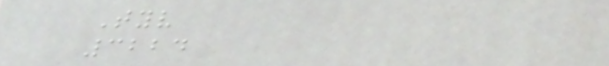Tyv
3224
